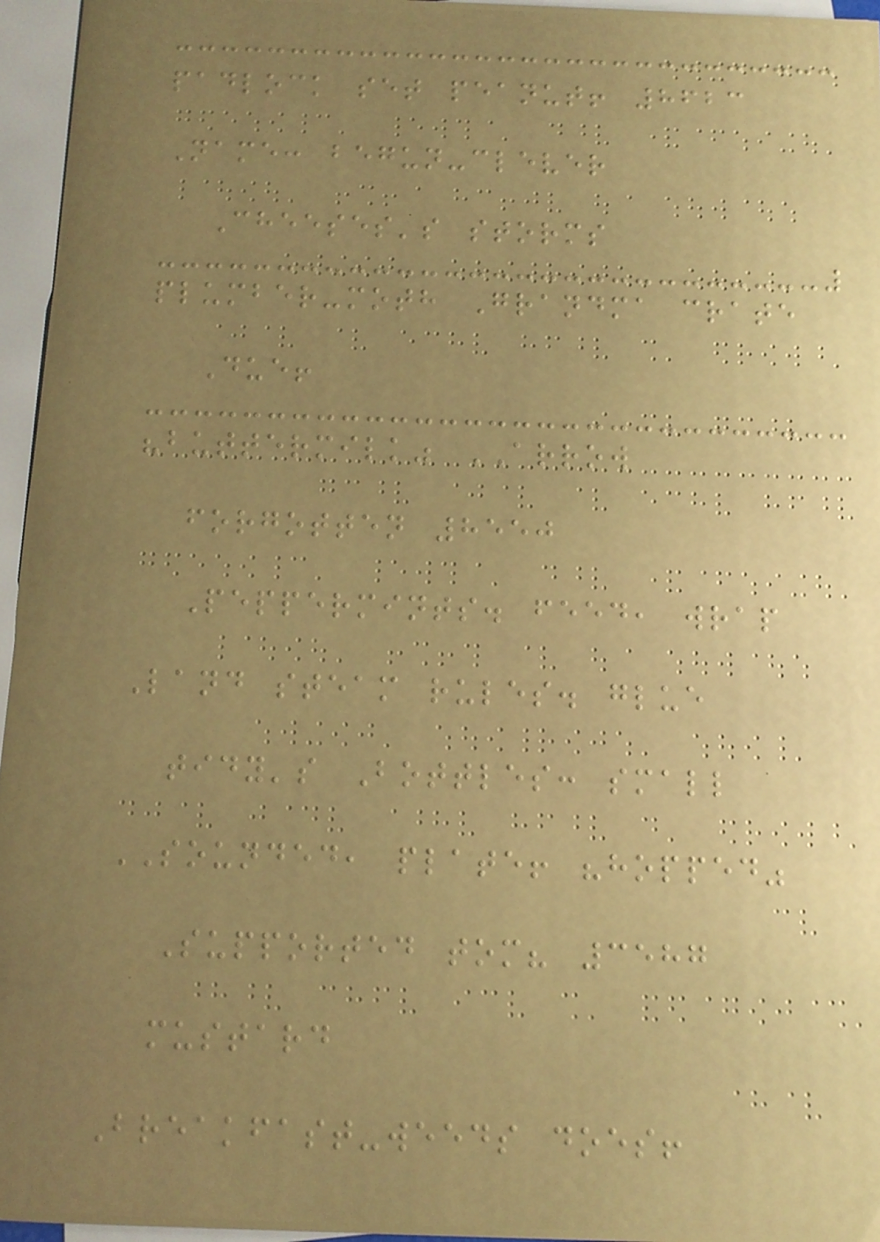padlock set peanut! 8623
Name: begun-clever
Cheeses's storms
plumber-moth Grandma crate
Due!
"buttermilk" ARROW
forgotten 8550
Peppermints. feed, wrap
Land steam rules. glue
tidy's Bottles: small
SOUNDED, plate! "hopped"
Supported tom? 3587
mustard
Breakfast-weeds does!
